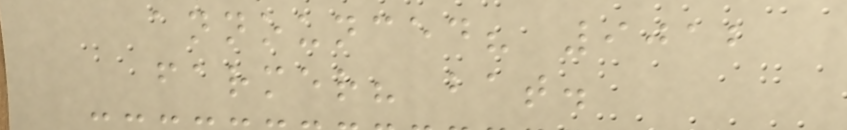announced? 9012
farmer? bat.
